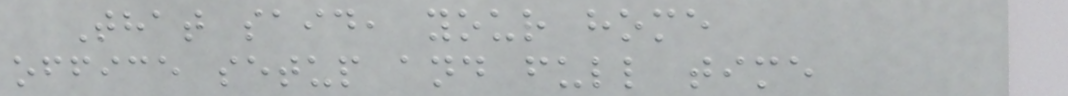That said, your home
office setup and full time
